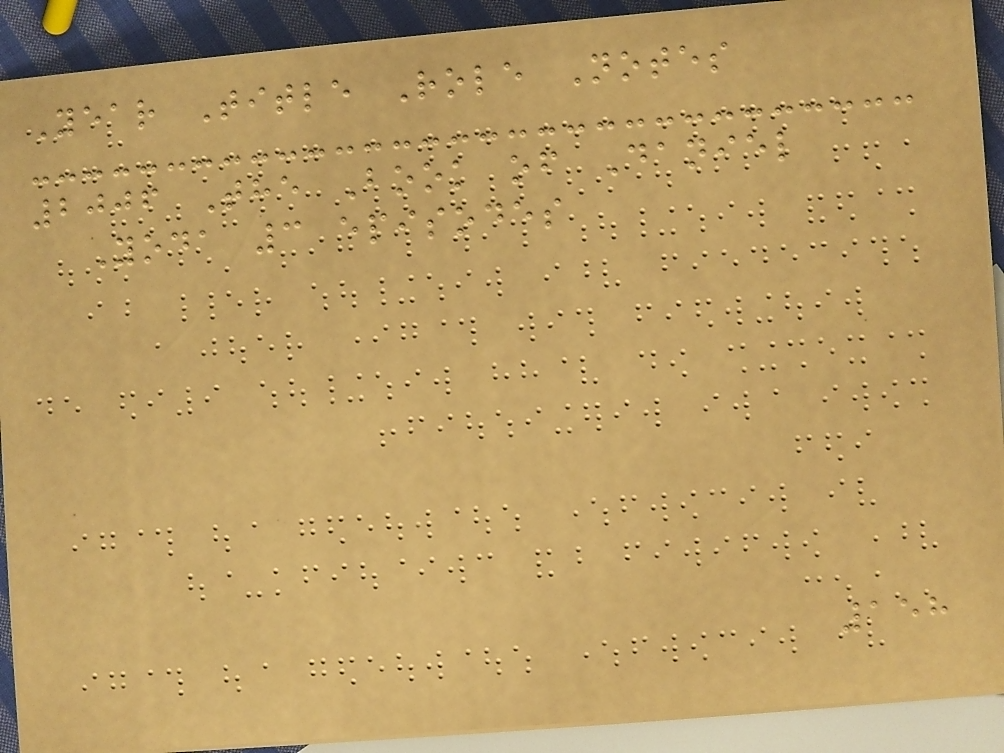Year Title Role Notes
2006 The Book of Daniel
Yoda 3 episodes
158
